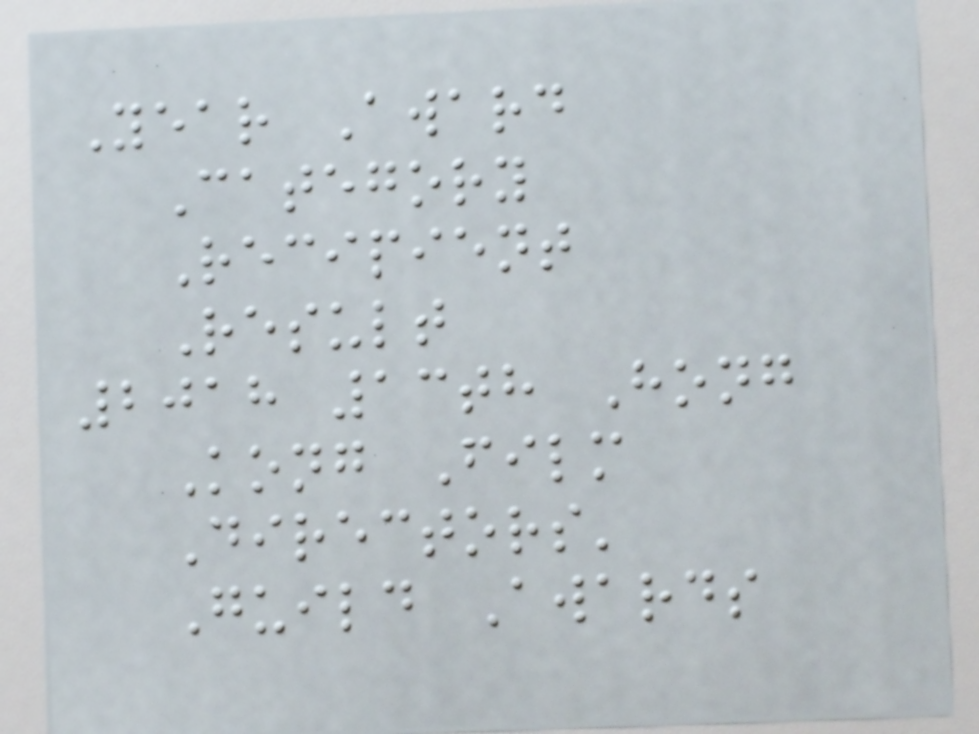Year Award
Category
Recipient
Result
2018 13th Hong
Kong Film
Directors'
Guild Awards
